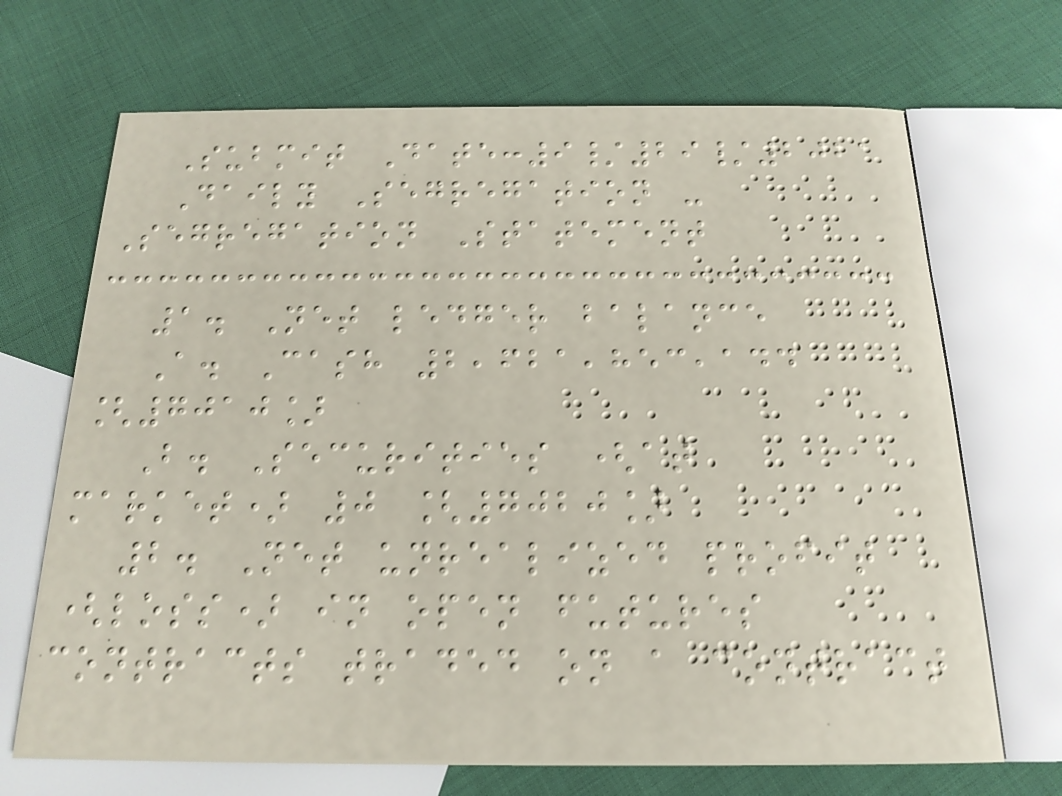Submit Date:9/29/2021
Daily Segregation -
Segregation Statement
1. Net ledger balance
A. Cash 2,621,853,144
[7010]
B. Securities (at
market) 0 [7020]
2. Net unrealized profit
(loss) in open futures
contracts traded on a contract
